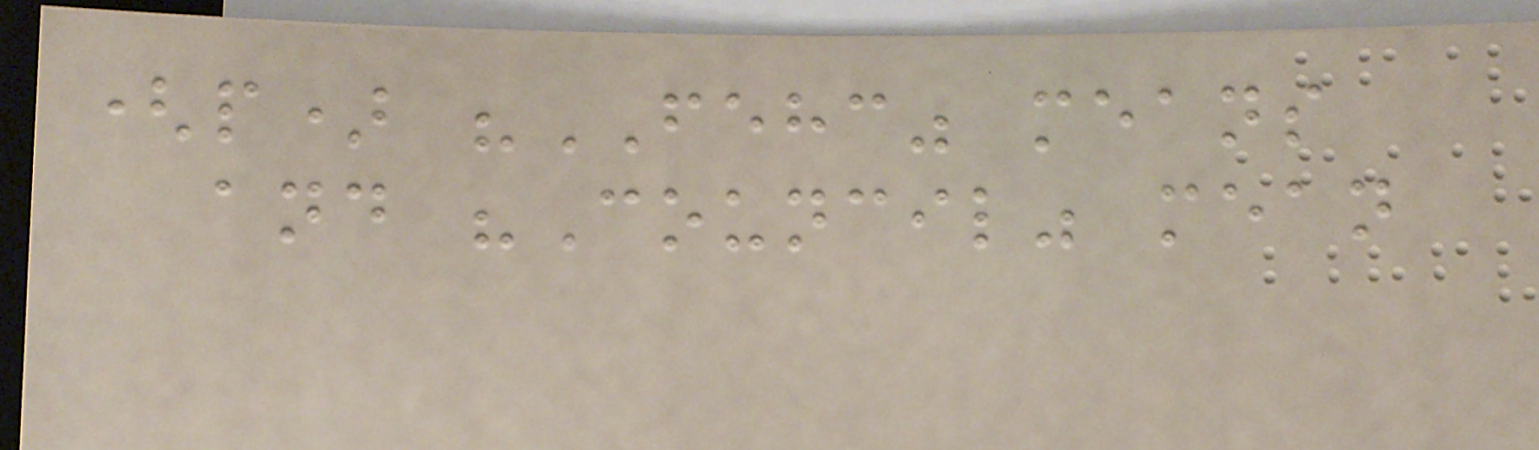(p) "FEHC" means
and "Council" mean
